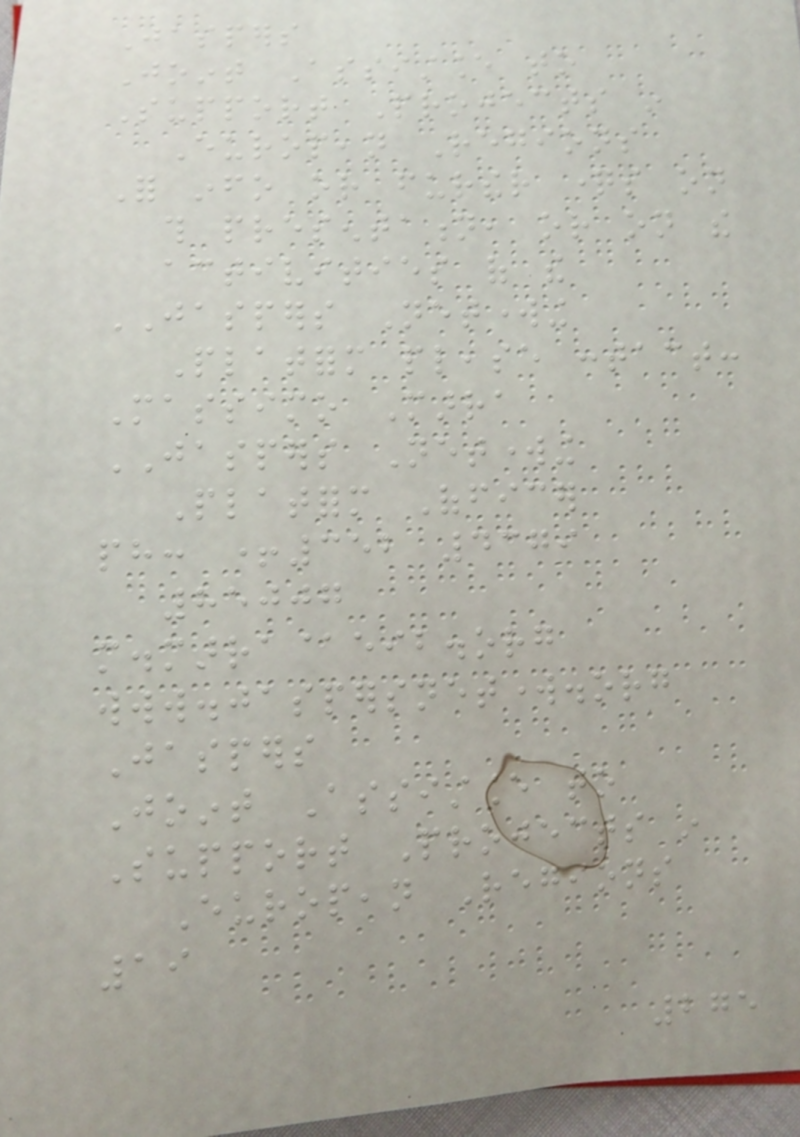Jaspers
Joint Assistance to
Support Projects in
European Regions
For info or further questions on
this presentation, or on the
activities of the
JASPERS Networking
Platform please contact:
Massimo Marra
JASPERS Networking
Platform Officer
ph: +352 4379
85007
m.marra@eib.org
www.jaspersnetwork.org
Jaspers
Joint Assistance to
Support Projects in
European Regions
19
275
